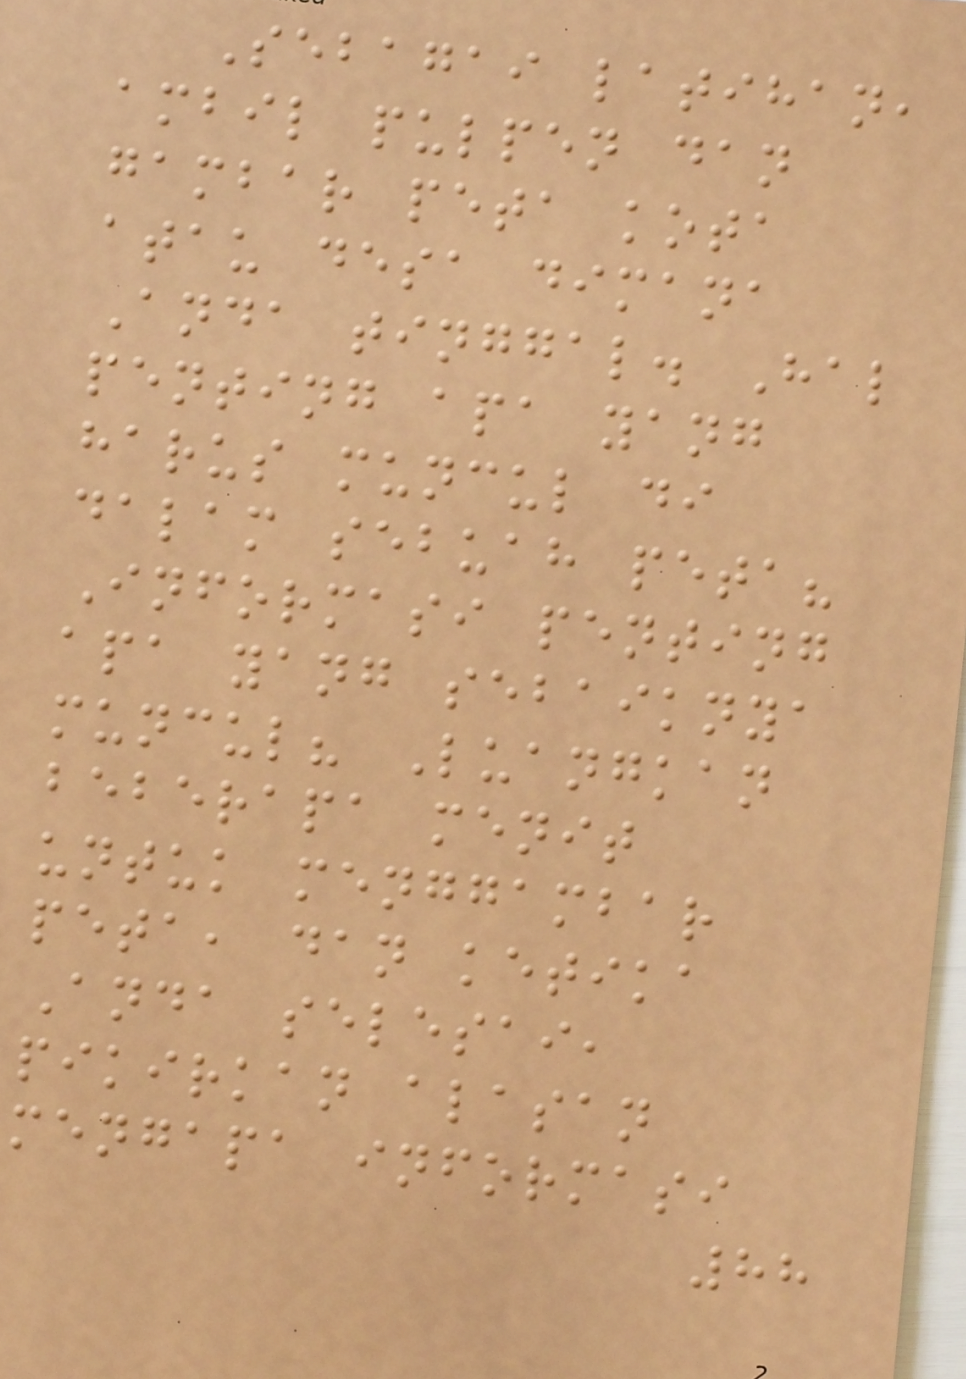Sebagai latihan,
ambil pulpen dan
gambar peta kota
atau desa dimana
Anda tinggal. Hal
penting apa yang
harus muncul di
dalam sebuah peta?
Informasi penting
apa yang sebaiknya
muncul? Luangkan
beberapa menit
untuk menggambar
peta, dan ketika
Anda selesai,
pikirkan alasan
mengapa informasi
88
